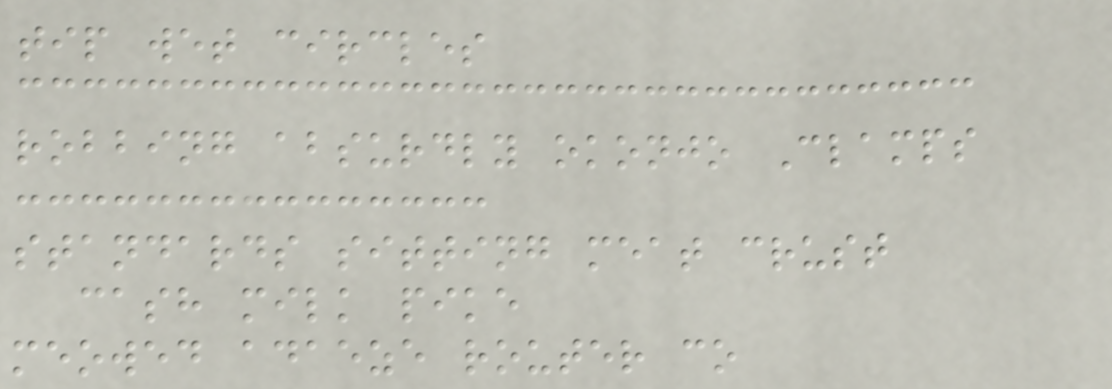tip wet circles
robbing absurdly okonjo Clamps
standards sitting meat crust
cash milk pike
meowed adaeze router co
